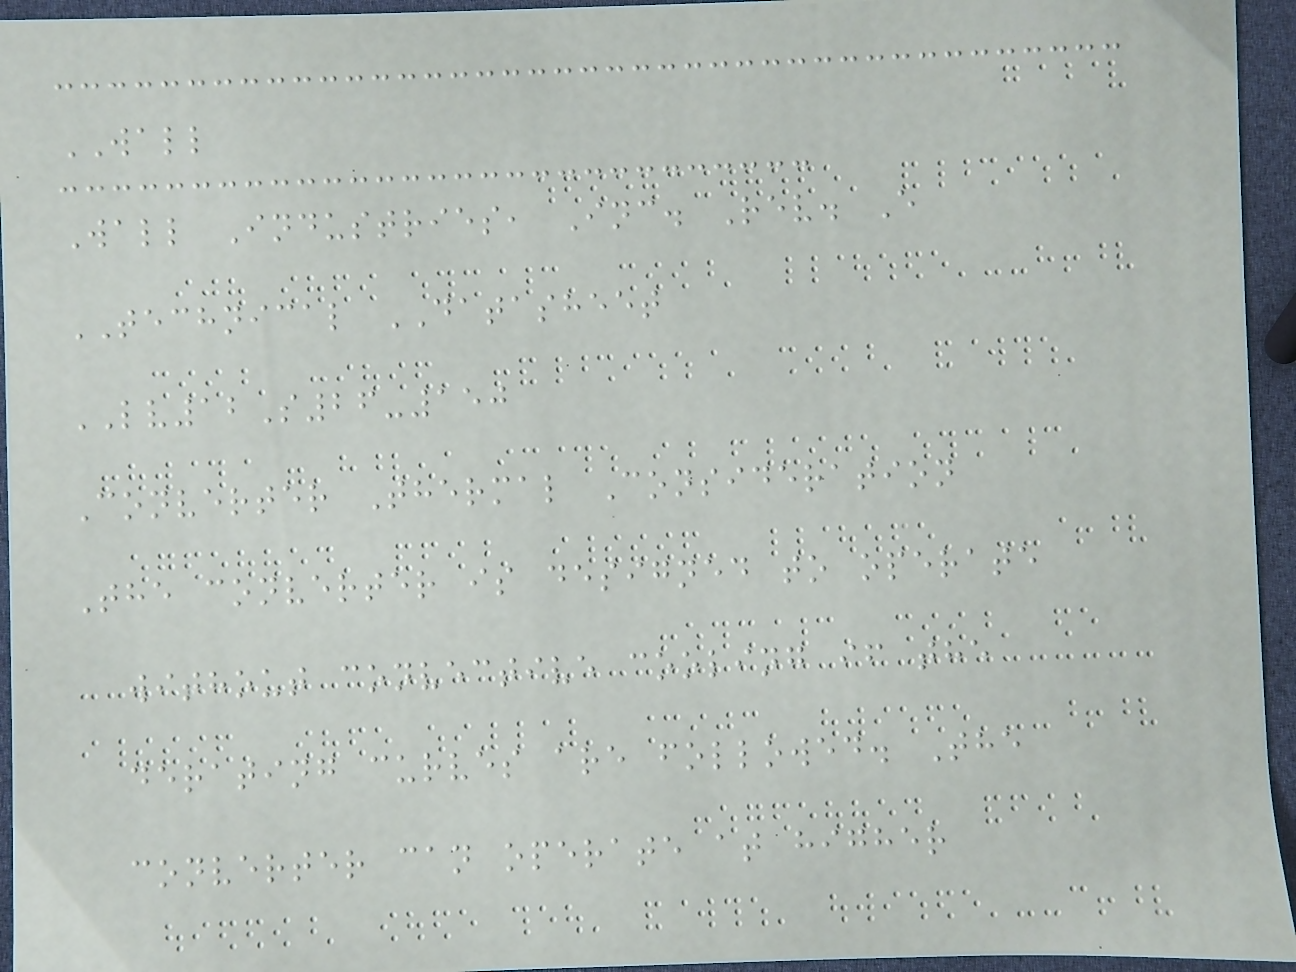WALL
Wall Industries, Inc. Rev. E
TECHNICAL DATASHEET
LV12S26-150
Converter Thermal Consideration
The converter is designed to operate
without convective cooling if the
derating curves are followed. The
converter can operate at higher
